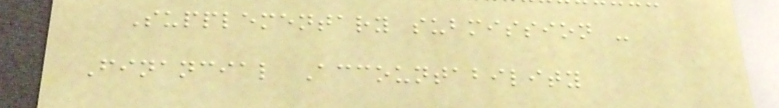Supplementary submission -
Financial Accountability
